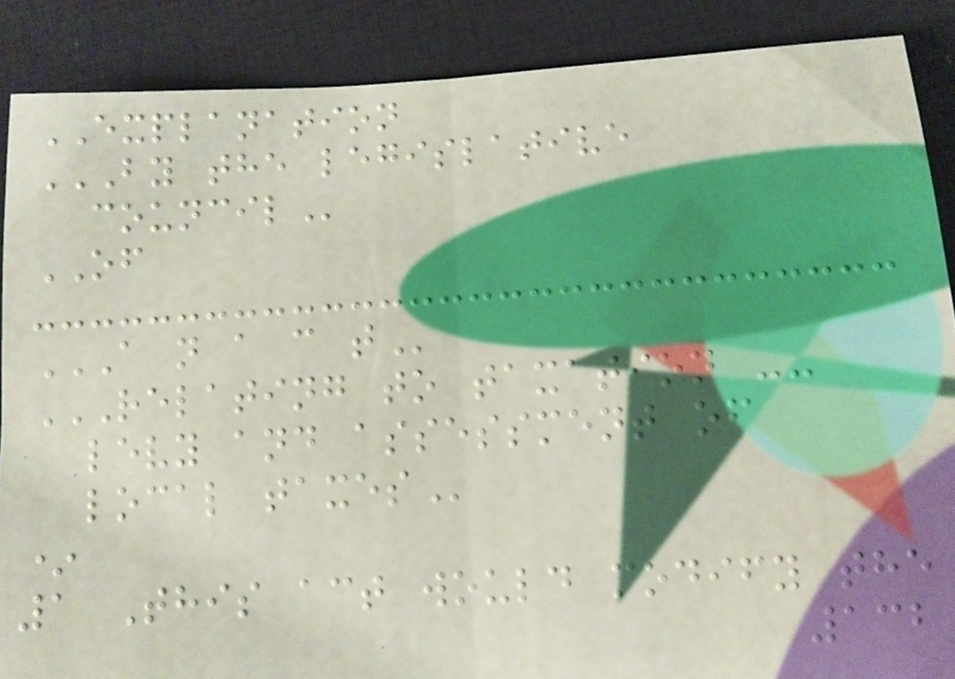EXPLANATION
BY THE LEGISLATIVE
COUNCIL
OF
A N A C T
RELATING TO TAXATION --
LEVY AND ASSESSMENT OF
LOCAL TAXES
*
1 This act would modify the
132
